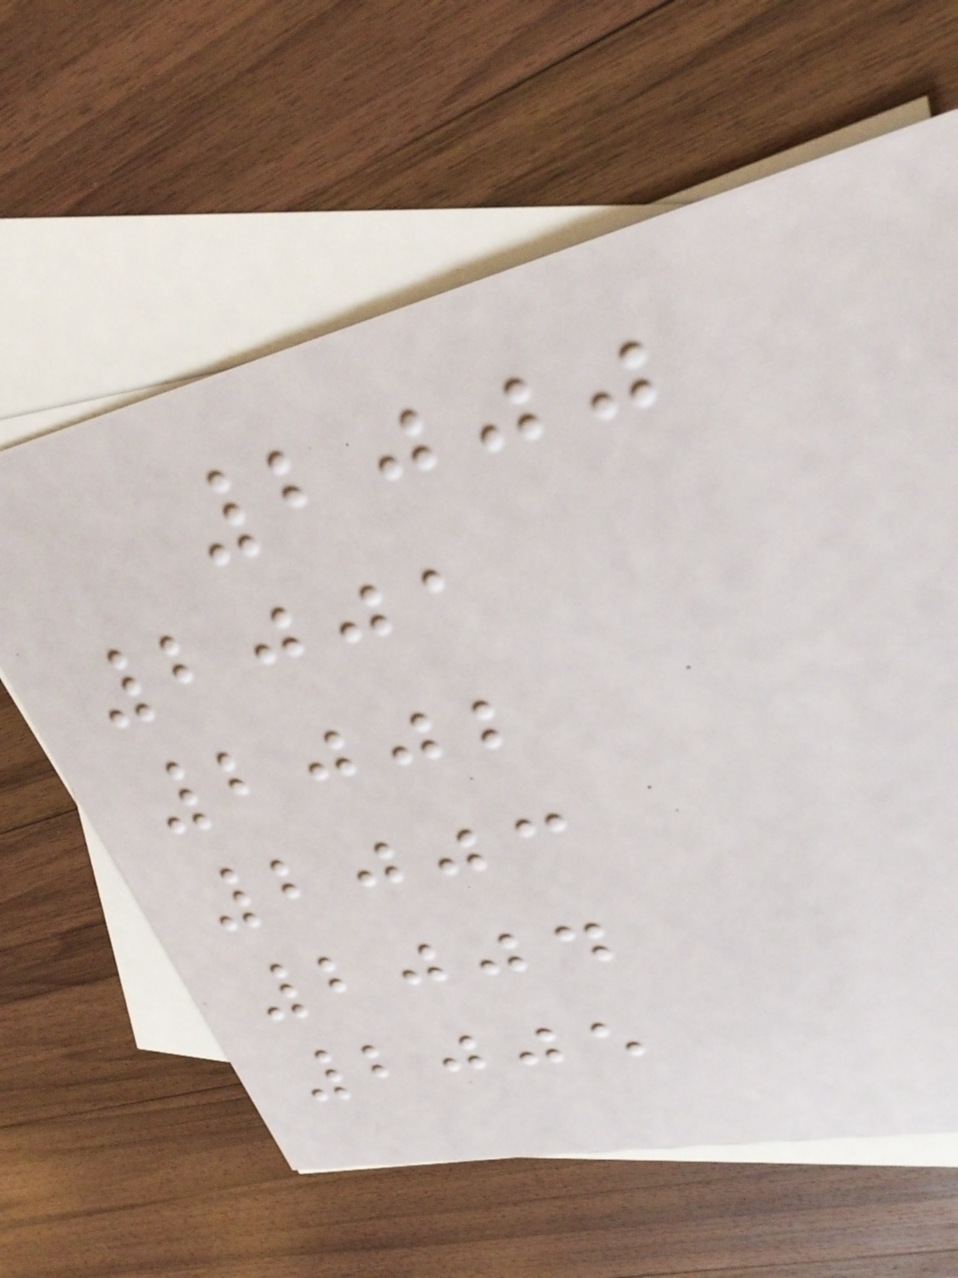2000
2001
2002
2003
2004
2005
